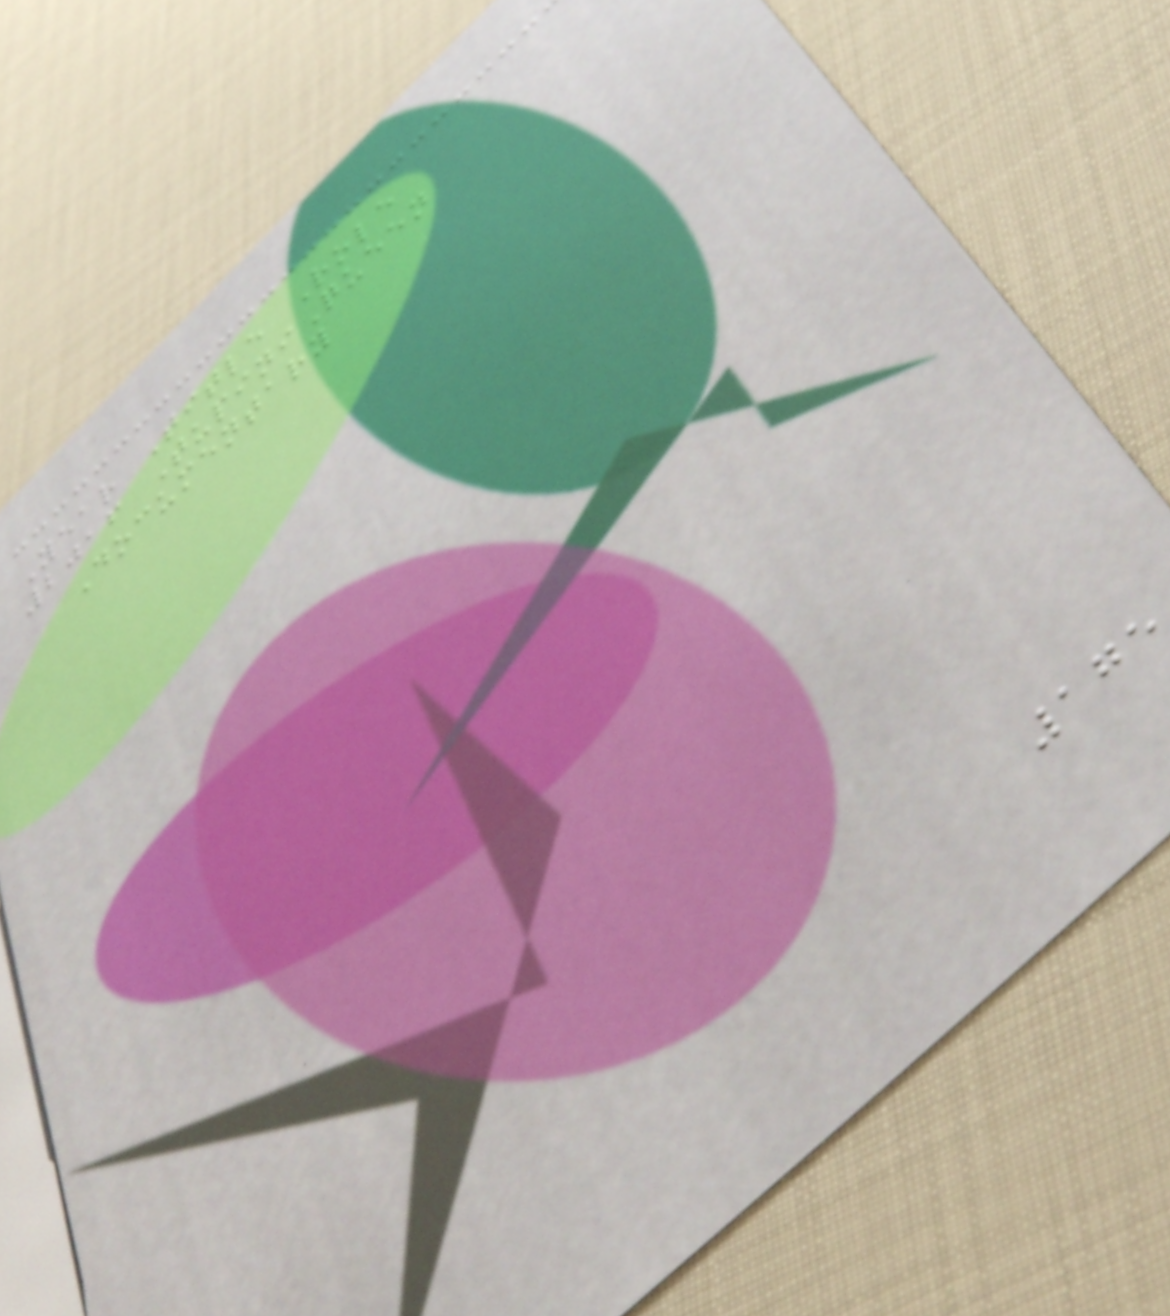Year Title Role
2016 TupiniQueen
Documentary
175
